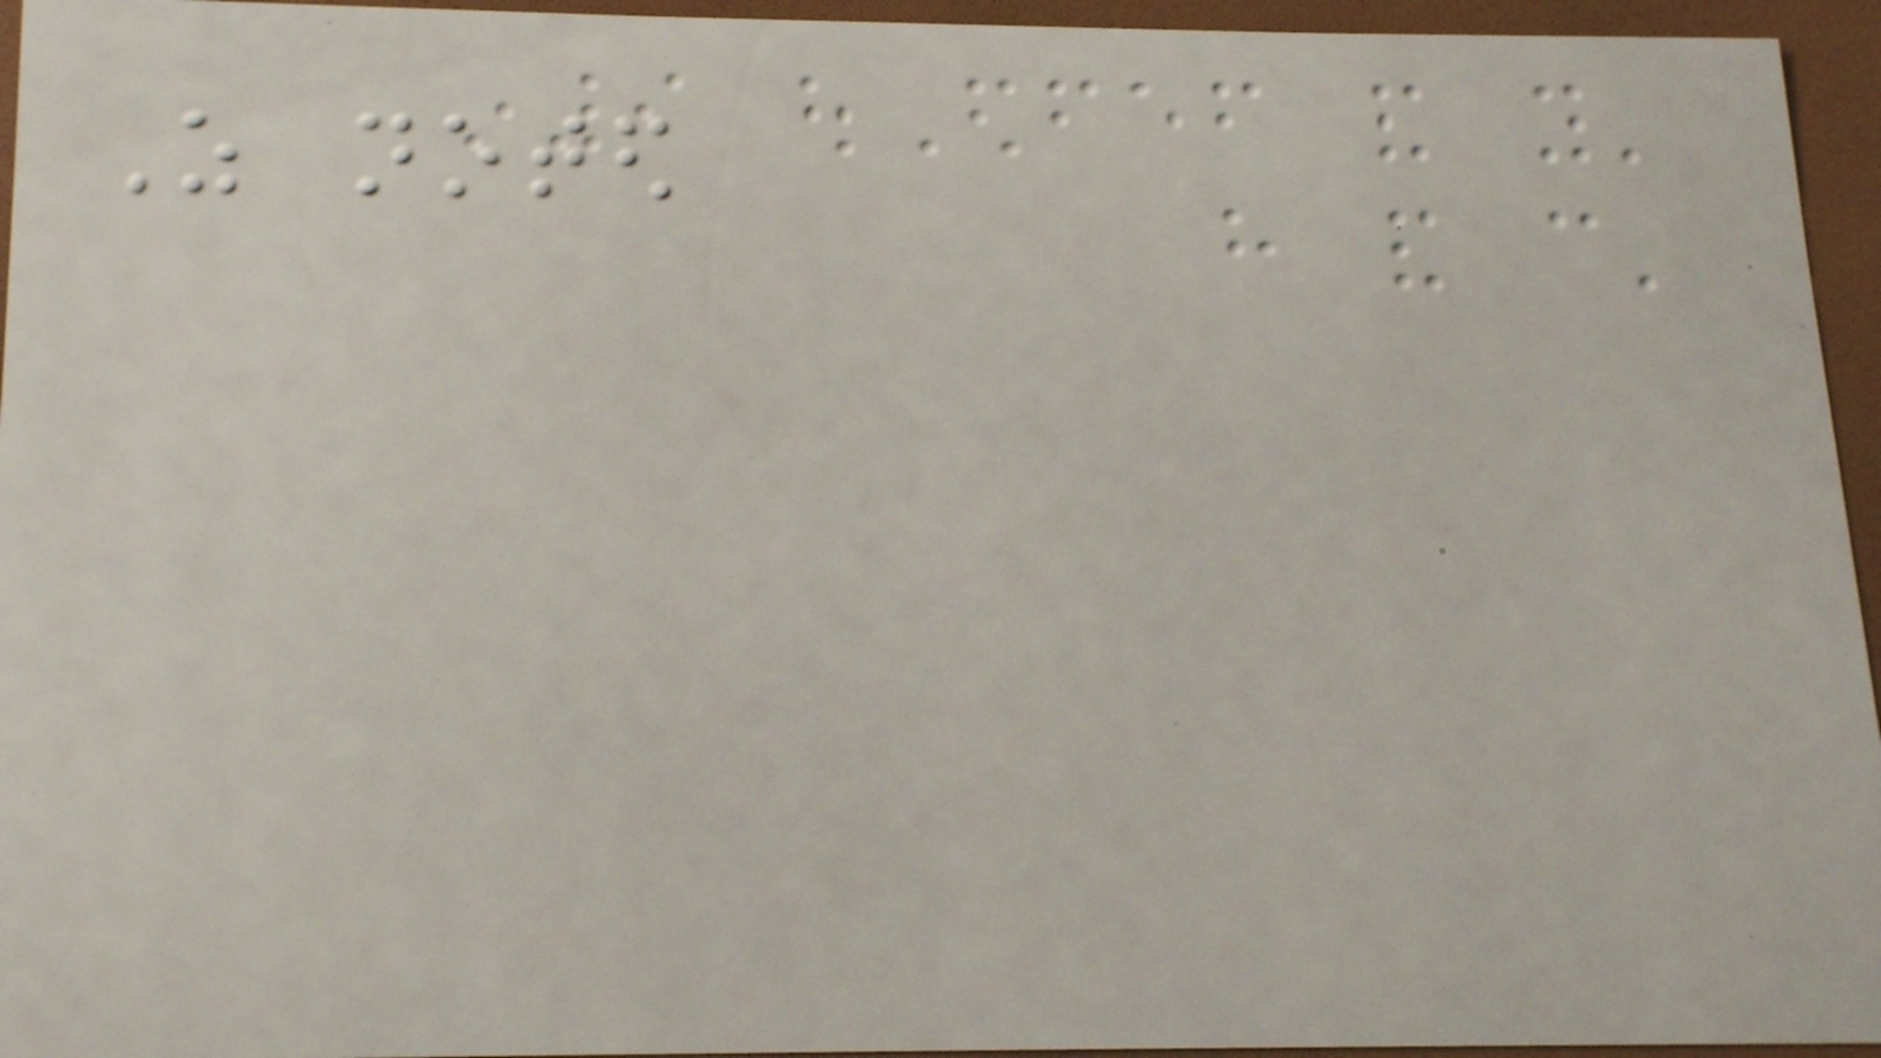As noted
